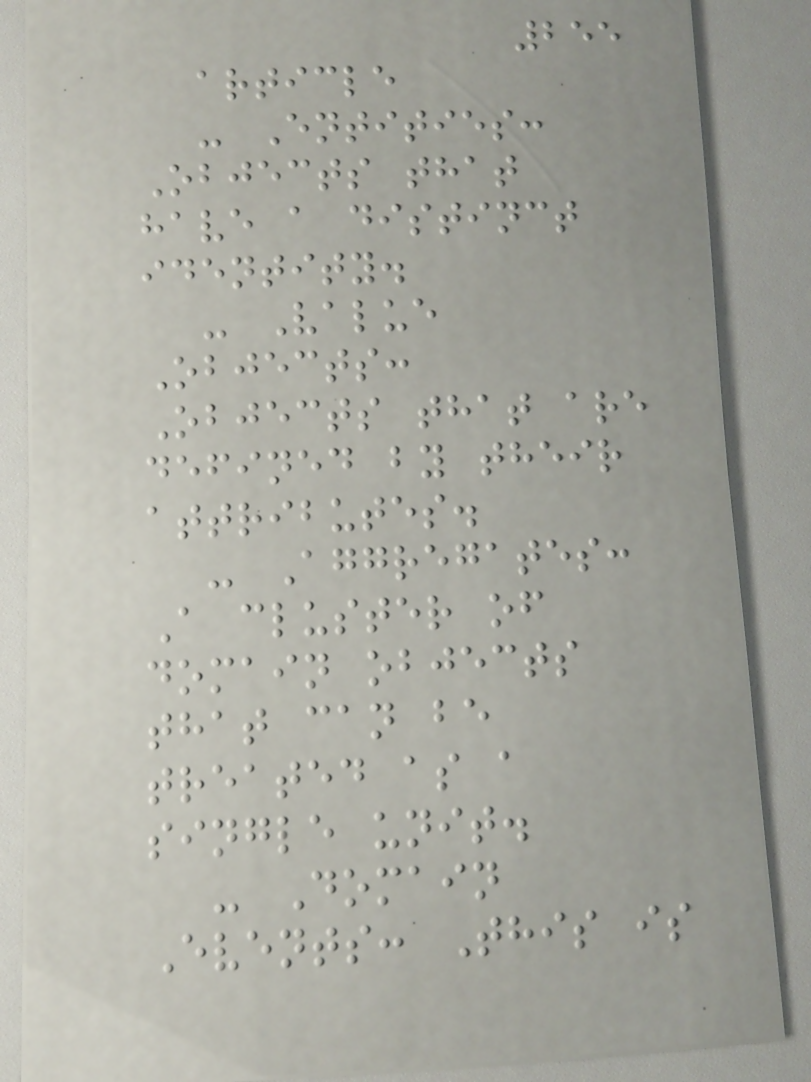255
article
- Entities:
Objects that
have a distinct
identity.
- Value
Objects:
Objects that are
defined by their
attributes.
- Aggregates:
A cluster of
domain objects
that can be
treated as a
single unit.
- Domain
Events: This is
